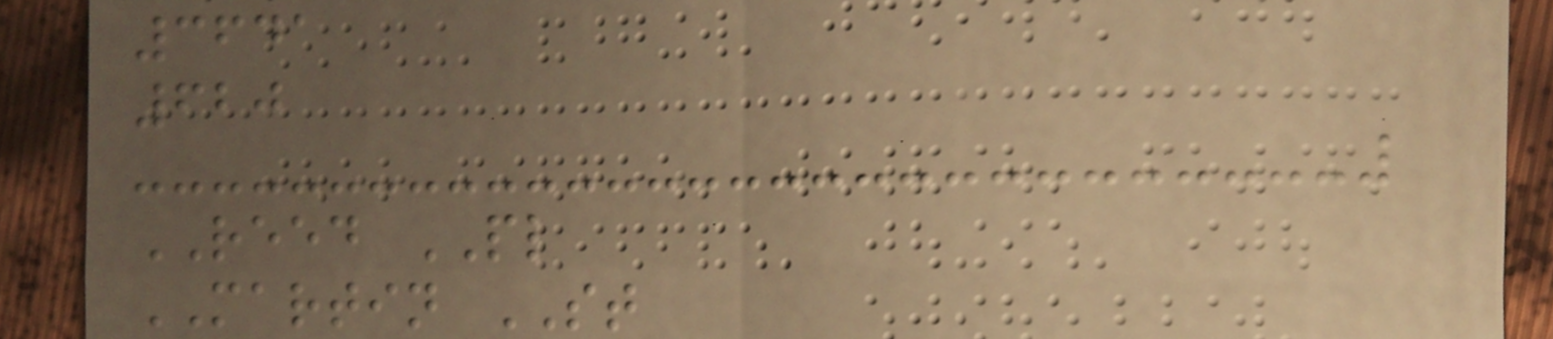3641
620
REED PL
MARTIN ST
